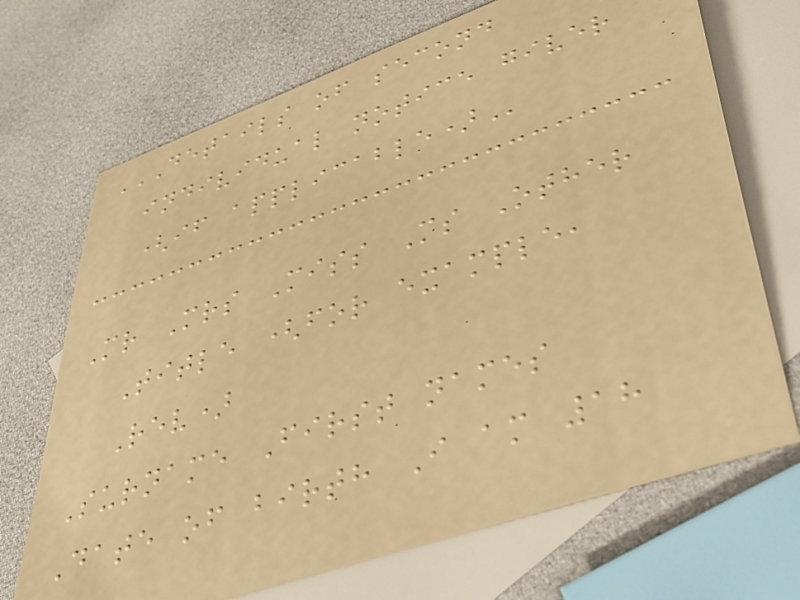DETAILS OF SECOND
INDIVIDUAL NOTICE GIVER
(IF APPLICABLE)
Mr Mrs Miss Ms Other
Title (for example,
Rev)
Surname First names
Date of birth I am 18
